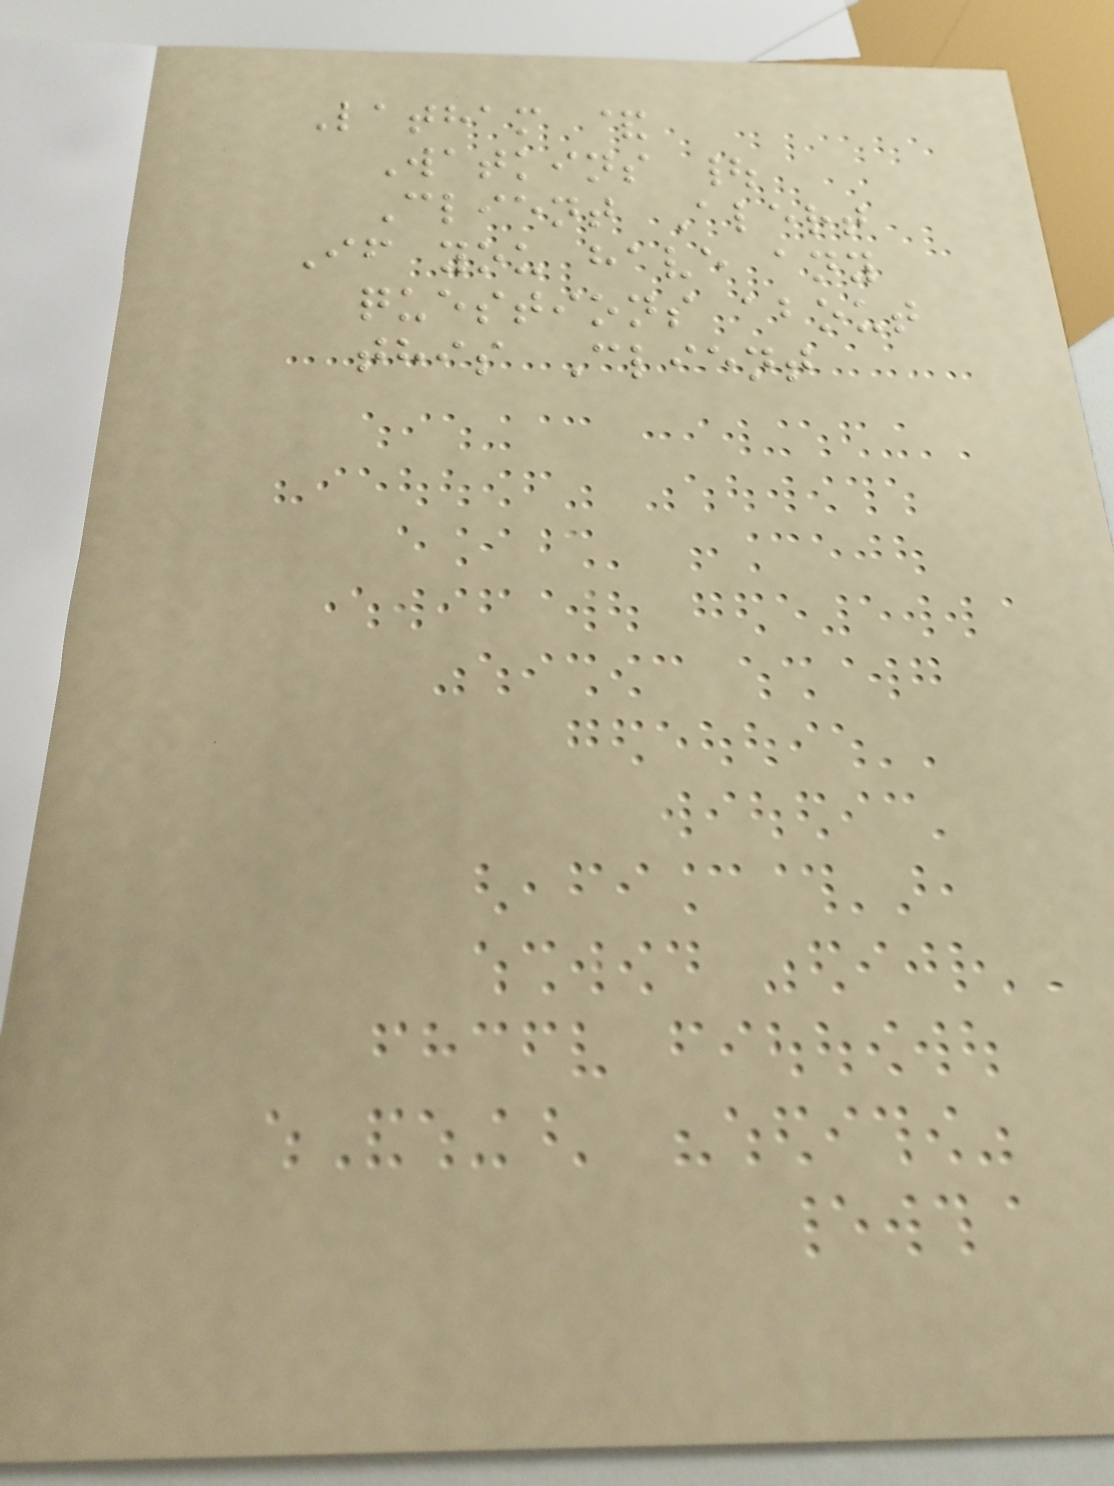Latham &
Watkins |
Client Alert
If you have any
questions about
this Client
